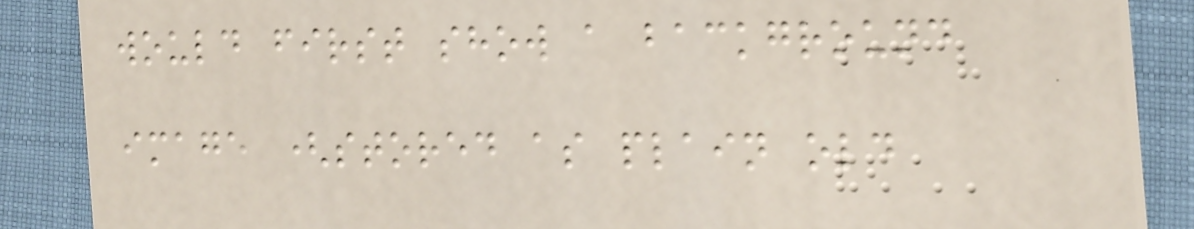would first show a background
image (stored as plain old
